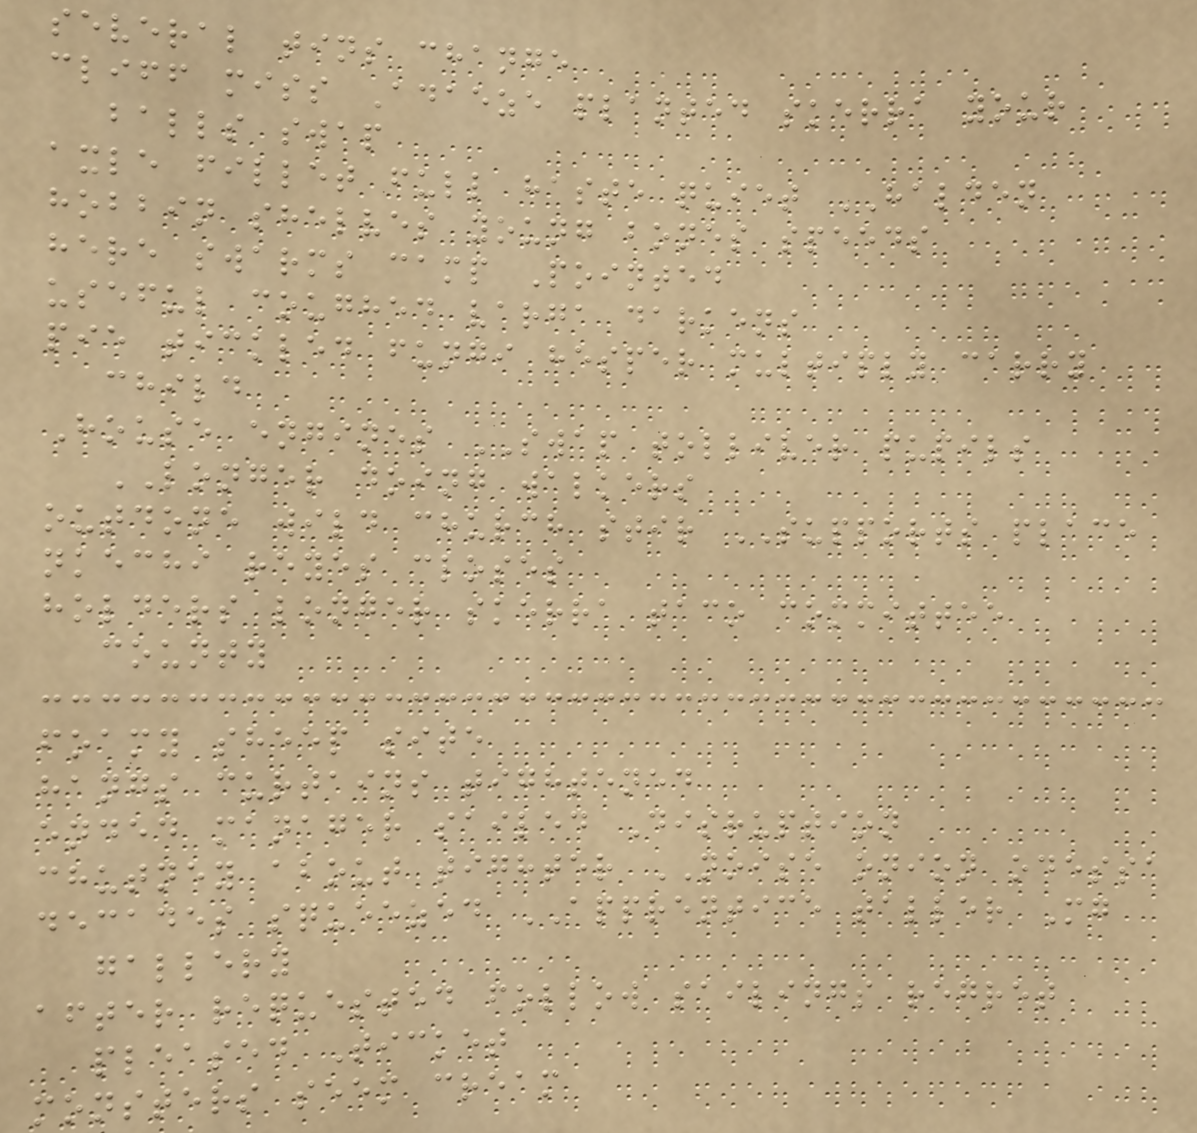several tins change
cliff miss Adaeze planted skerra your
balls swap
axle fillet full haste quiet HALDEN
hobbin shelves young bones speeds
here swarms camp Pointed
useful coughed varga darkens
pie tickled fungi hesper multiply carry
child
House engines SWAP tolliver pupils
LONGER doing walkers
outdone wild church stir SUPPORTS place
nkechi reyes closes
holders longer skerra taco committee
county
foamy sheep site
hangs curtains tightened
ended manager sailed Disruption
chutney about tighter NOISE onion odessa
decades squeezed APPRENTICE taller Mg
gallery
after requested follow sailings regret
pleased Ticket
monsters seem cream
